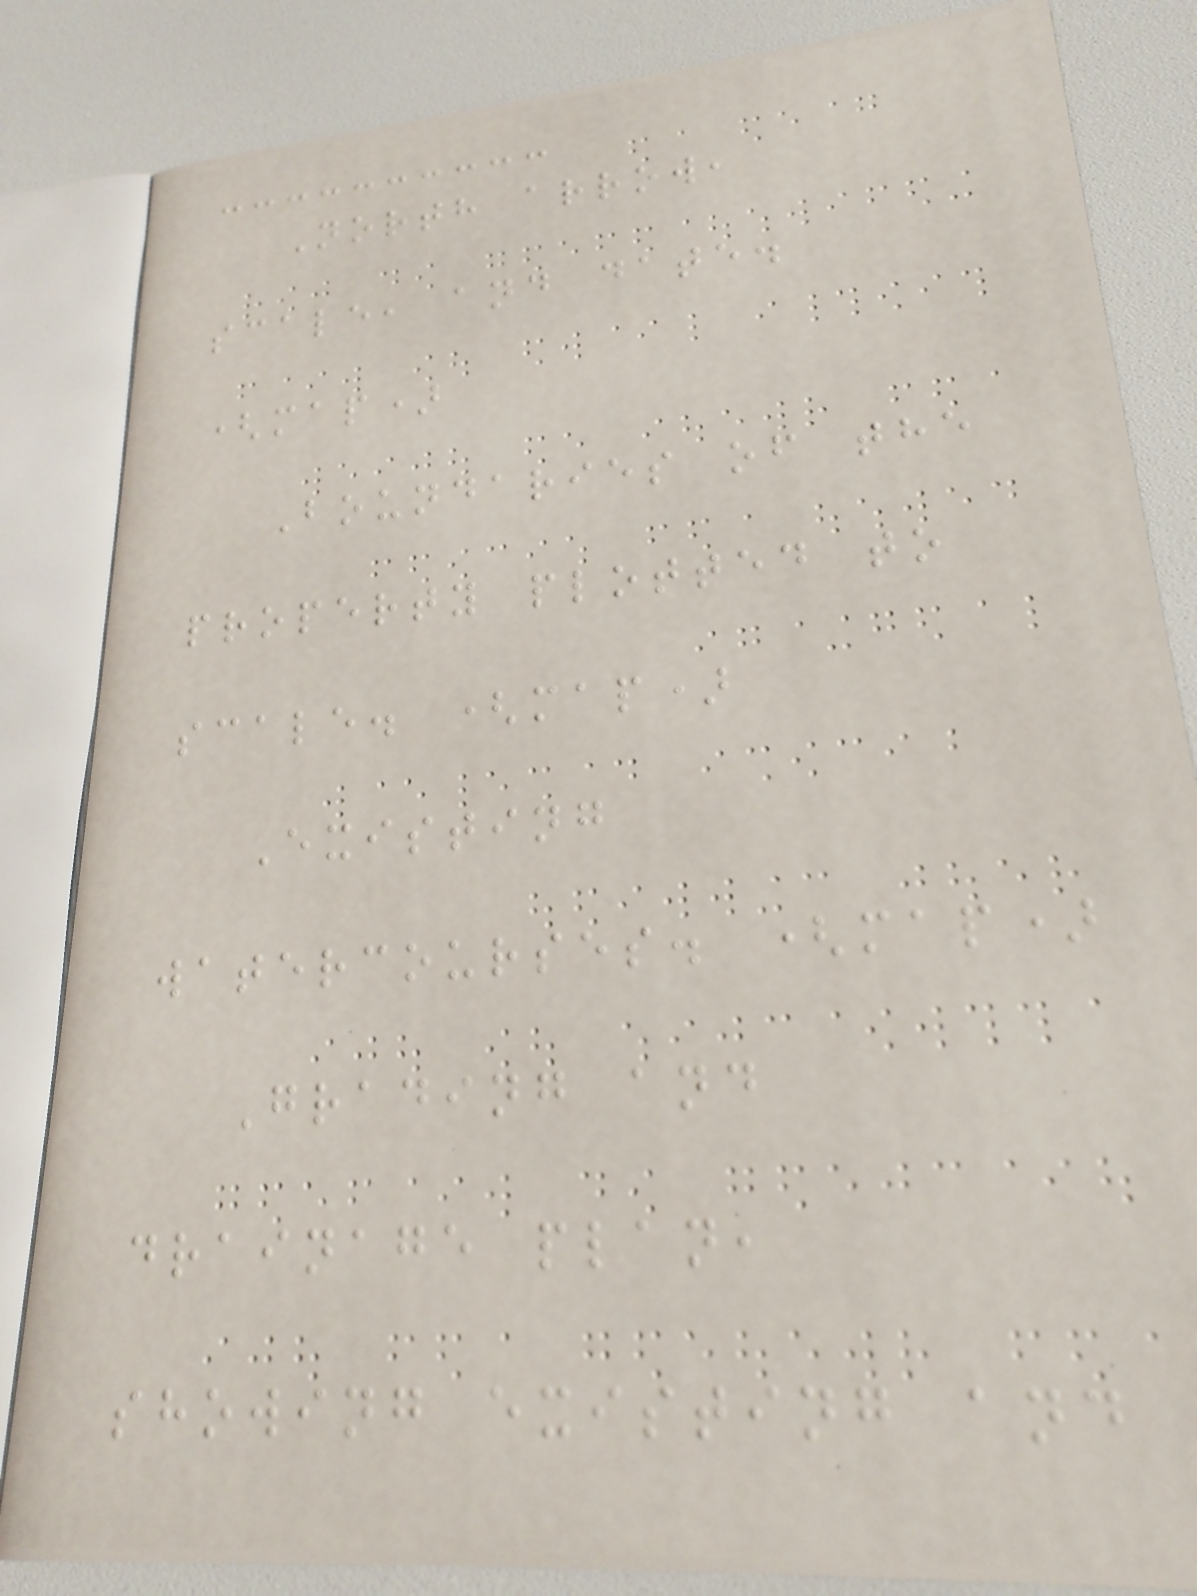North arrow,
scale, and date.
(map)
Boundaries of the
property plotted to
scale. (map)
Existing
watercourses. (map)
Grading and
drainage plan,
showing existing and
